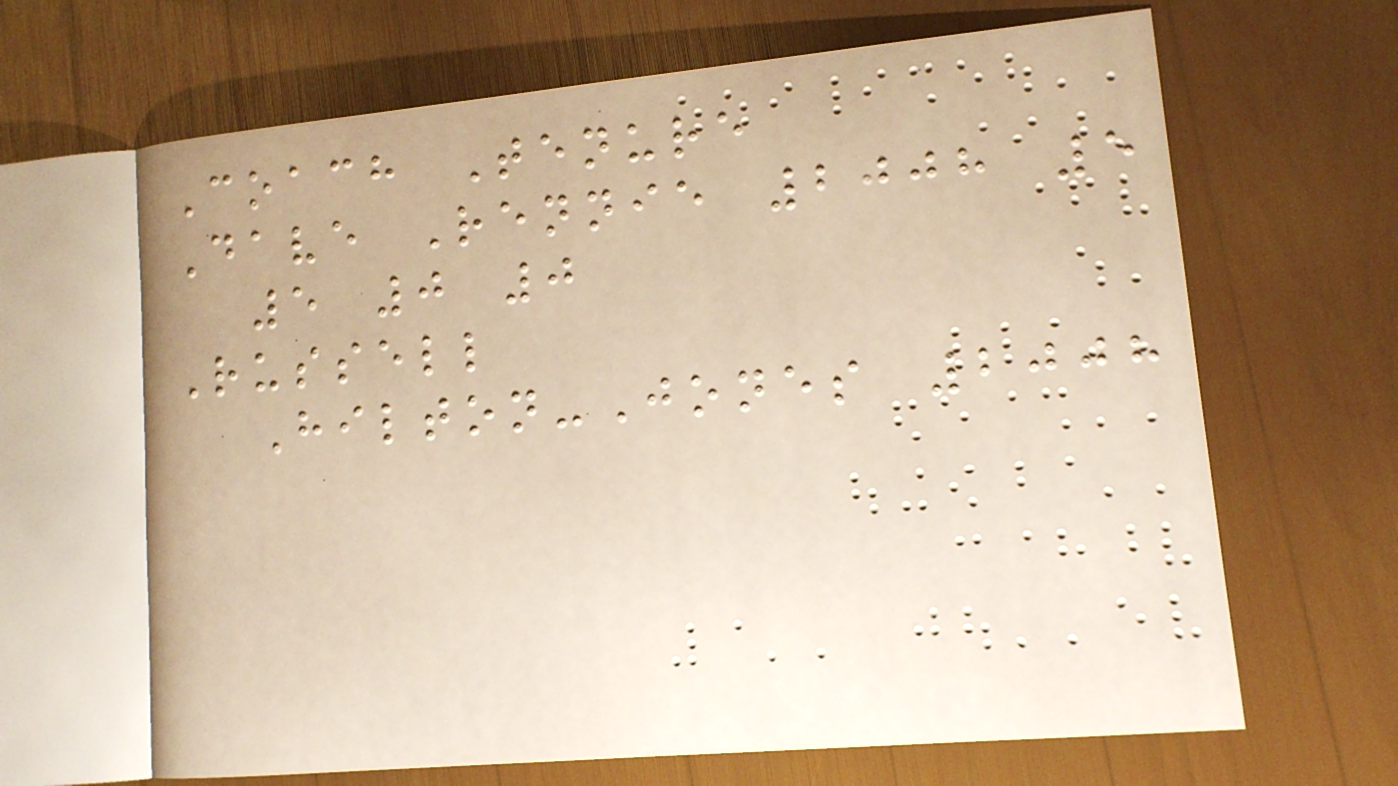Coach Tenure
Dave Rennie 2008 5
5 0 0
Russell
Hilton-Jones 2008
